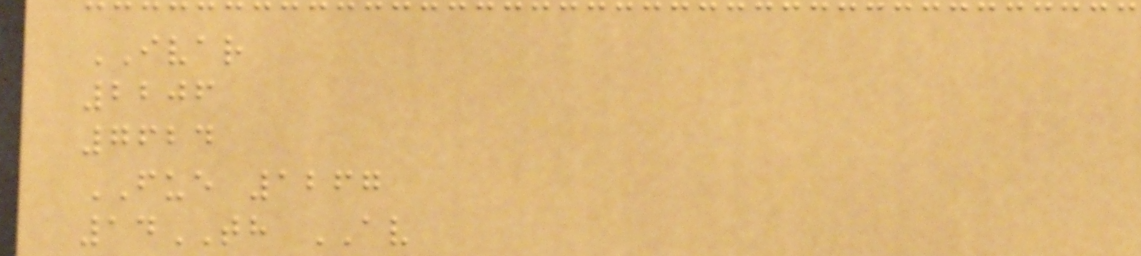IVAR
2206
7624
FUE 1267
14TH AV
